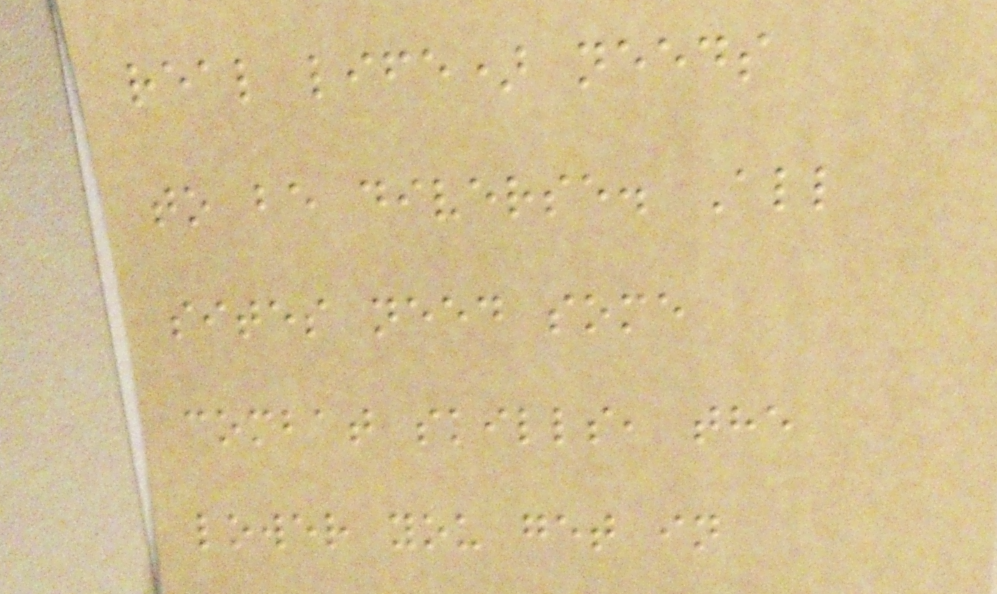real life) needs
to be diverse. All
sites need some
combat skills, the
lower you get in
